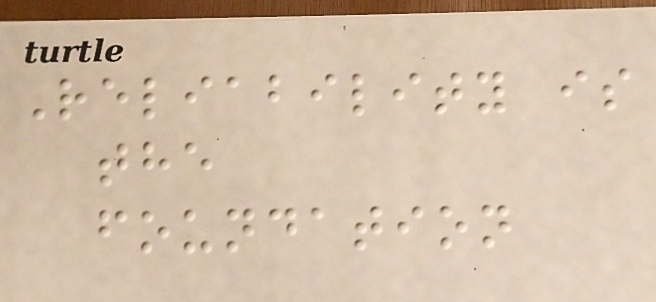Reliability is
the
foundation
